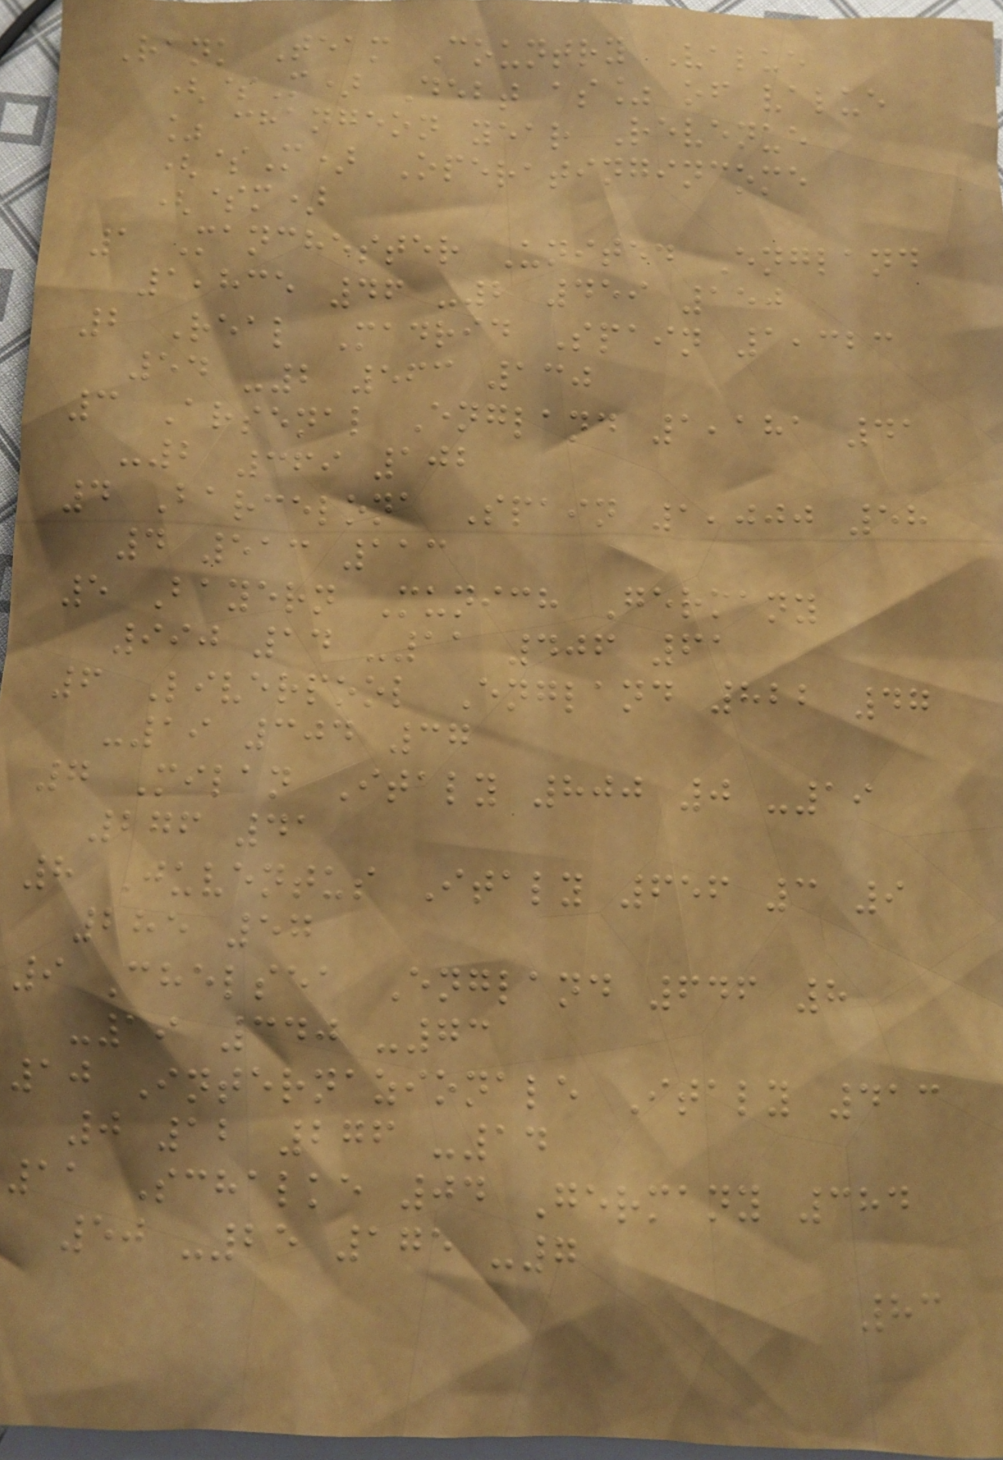Rank Team Country Value
($M) Debt as% of value
% changeon year Revenue
($M) Operatingincome
($m)
1 Manchester United England
1,835 46 -2 459 150
2 Real Madrid Spain 1,323
54 -2 563 130
3 Arsenal England 1,181 41
-2 369 102
4 Barcelona Spain 1,000 58
4 513 113
5 Bayern Munich Germany
990 14 -11 406 61
6 Liverpool England 822 47
-19 304 37
7 Milan Italy 800 0 -19
276 41
8 Juventus Italy 656 3 9
285 57
9 Chelsea England 646 8
-19 340 -73
10 Internazionale Italy 413
0 12 276 -14
11 Schalke 04 Germany 384
50 -25 175 -7
83
